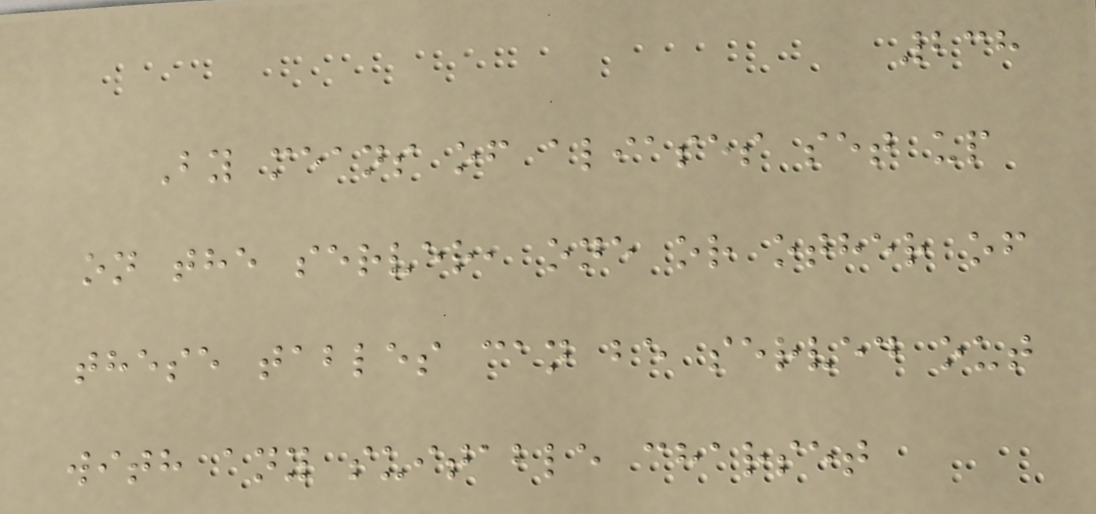238
By means of aliases set up
on the server, one or other of
these tables can be served out
with any suitable charset
